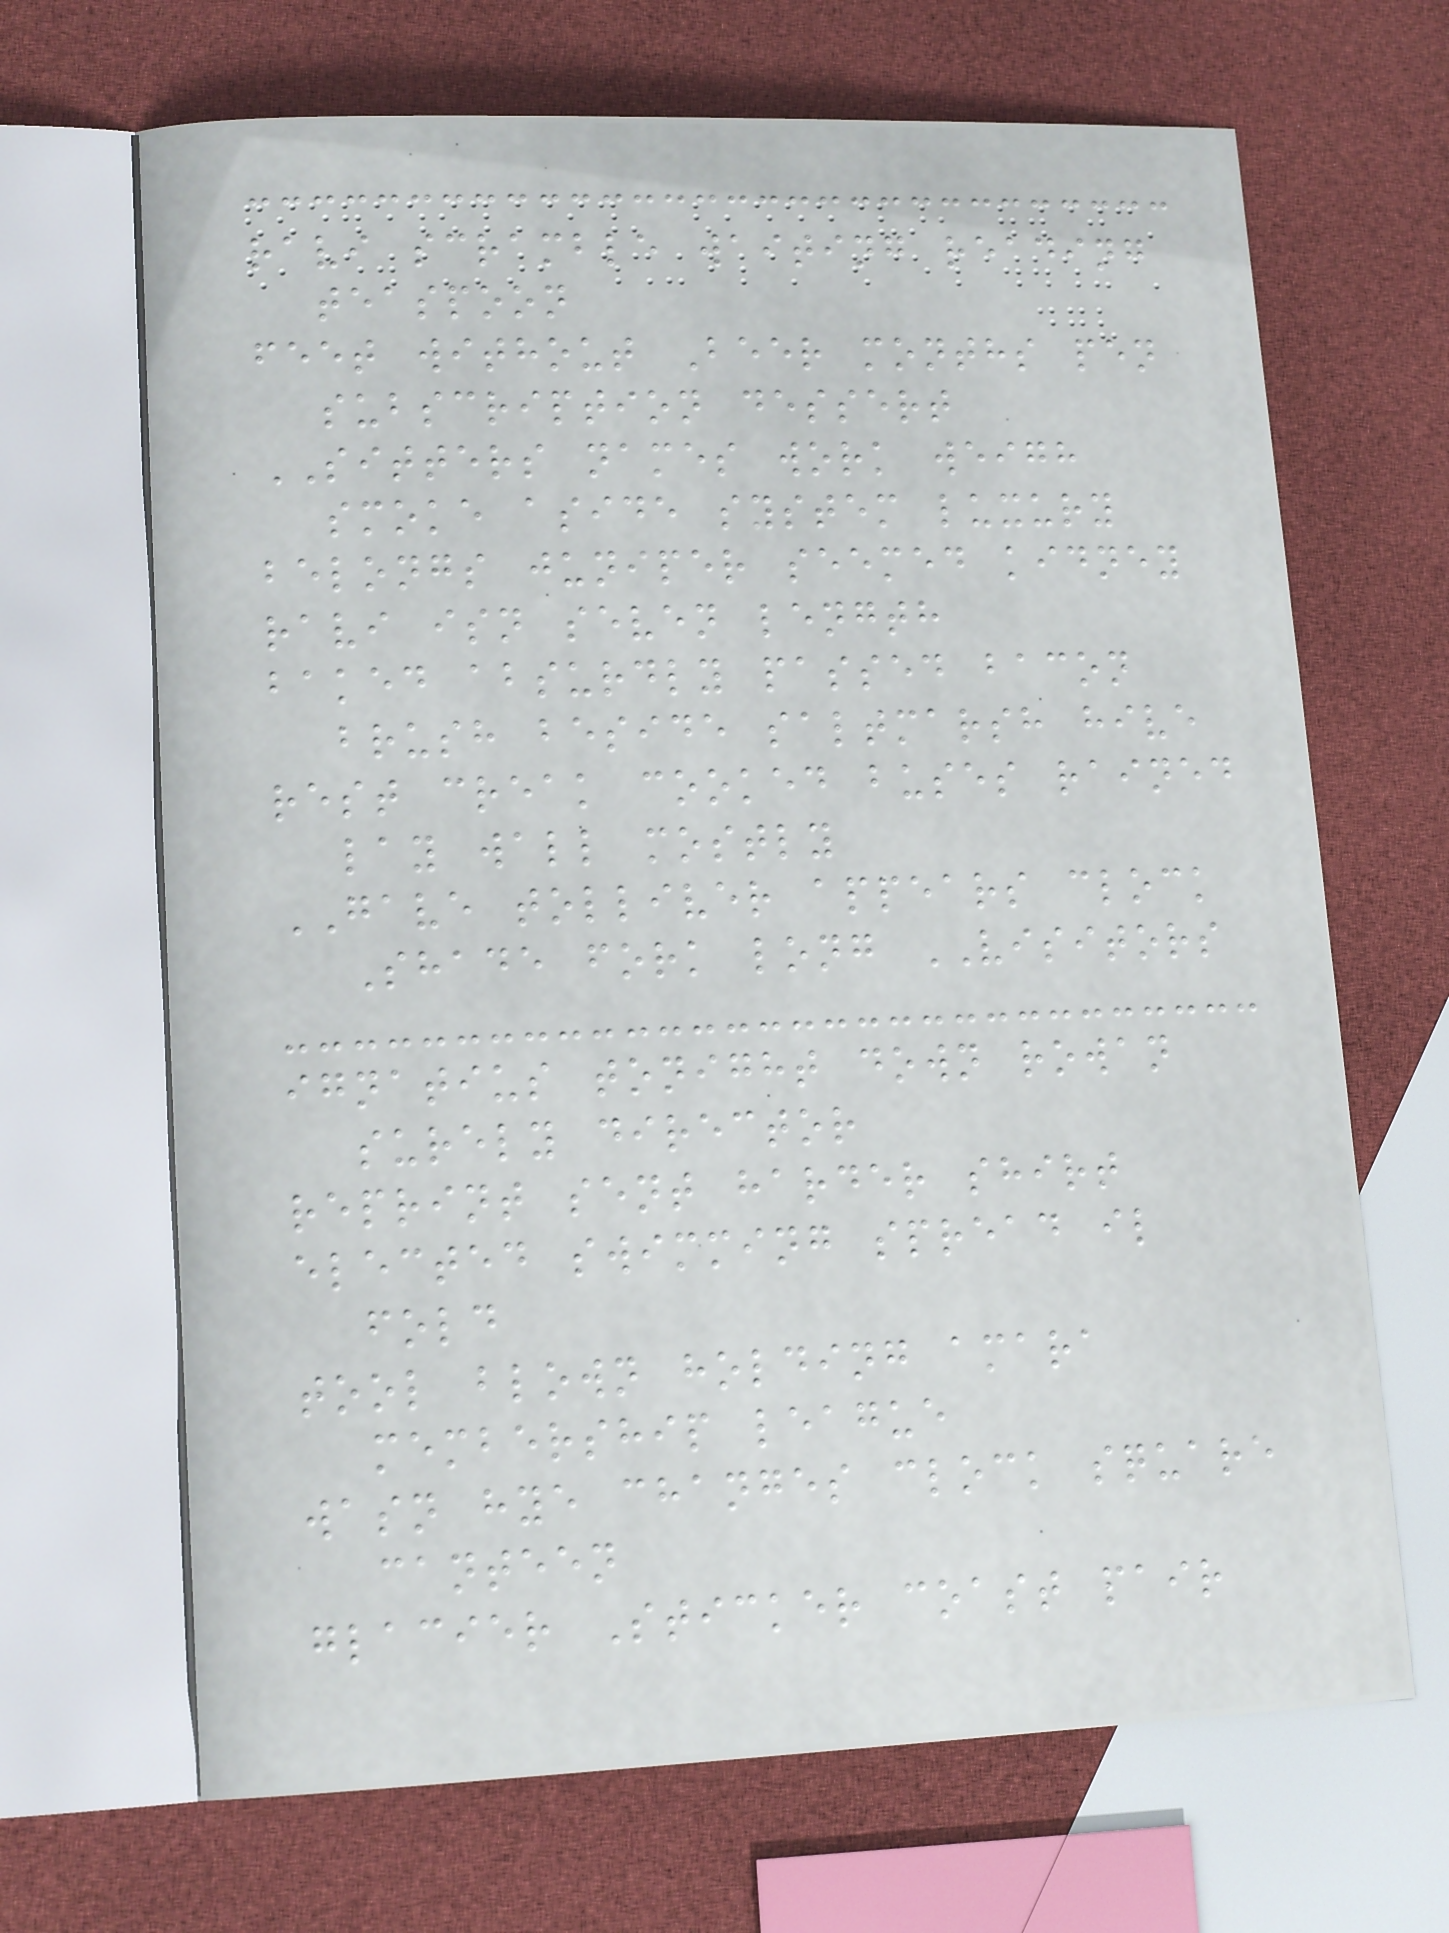ravi scramble waiting reading
teaspoon
feet without Beer months pen
subscription dessert
SITTERS names work weigh
smoke aside system luxury
belongs juniper seemed kidney
ravi isn seven length
baked absurdly passed bacon
brush beside saltmarsh hive
rest creak cooked buses rained
lay wall mostly
GAVE tolliver appears clock
Shade fork long VISITORS
ignatius tonight down rowan
surely director
reprint sent harder shirt
elected swimming spread il
fold
tool blown holding amara
membership league
wasn hye changes clock square
canteen
glacier Sticker coast pair
